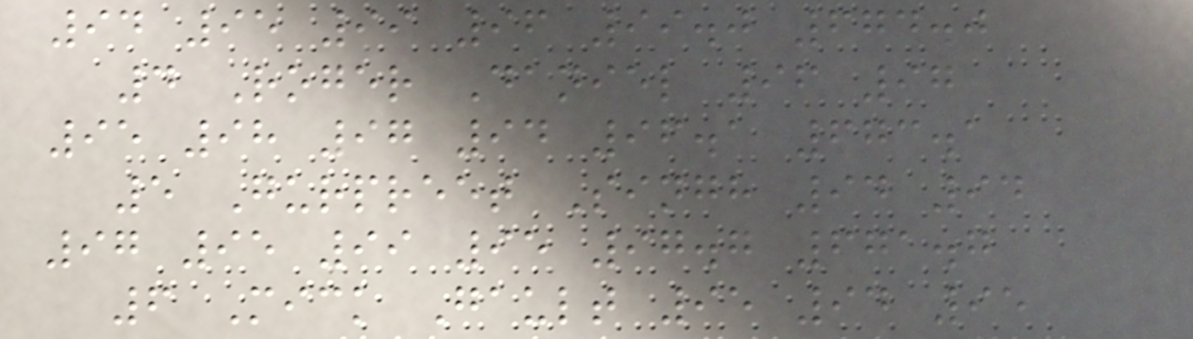94 95 99 96 99.0 674.0
4 Roger Daniel 96 97
95 98 97 94 96.1 673.1
5 Gurpreet Singh 94 94
97 95 99 95 97.7 671.7
6 Mick Gault 95 94 95
